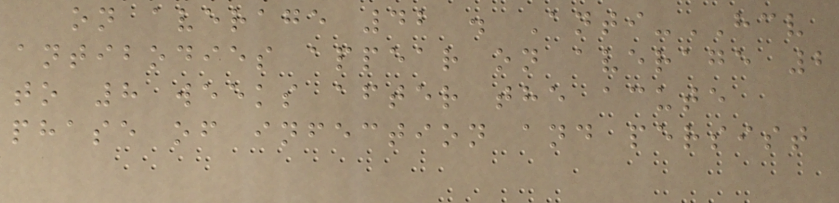on average 42 . Anti-HCV
antibodies appear on average 2
to 8 weeks after the acute
phase of infection and persist
